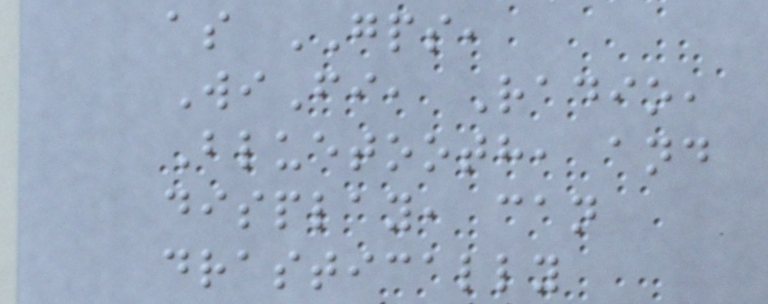as GPS,
WiFi, Radio,
Bluetooth, and
display, can
drastically
